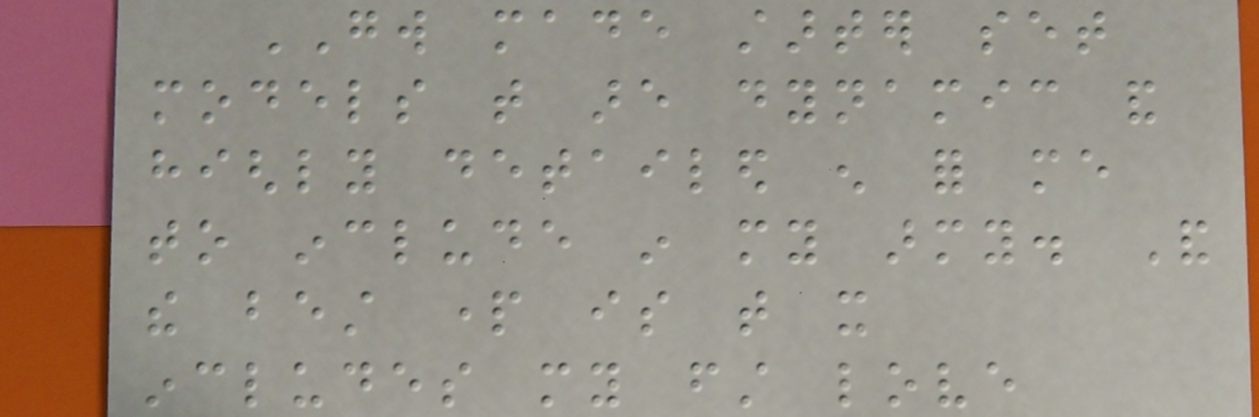GW made starter set
models that are dynamic and
highly detailed enough for me
to include in my army. And
the best part is that it
includes my first love
